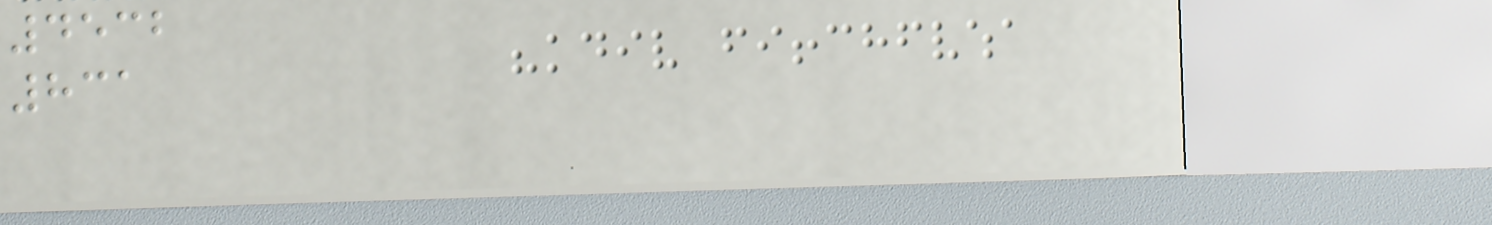4532
831
